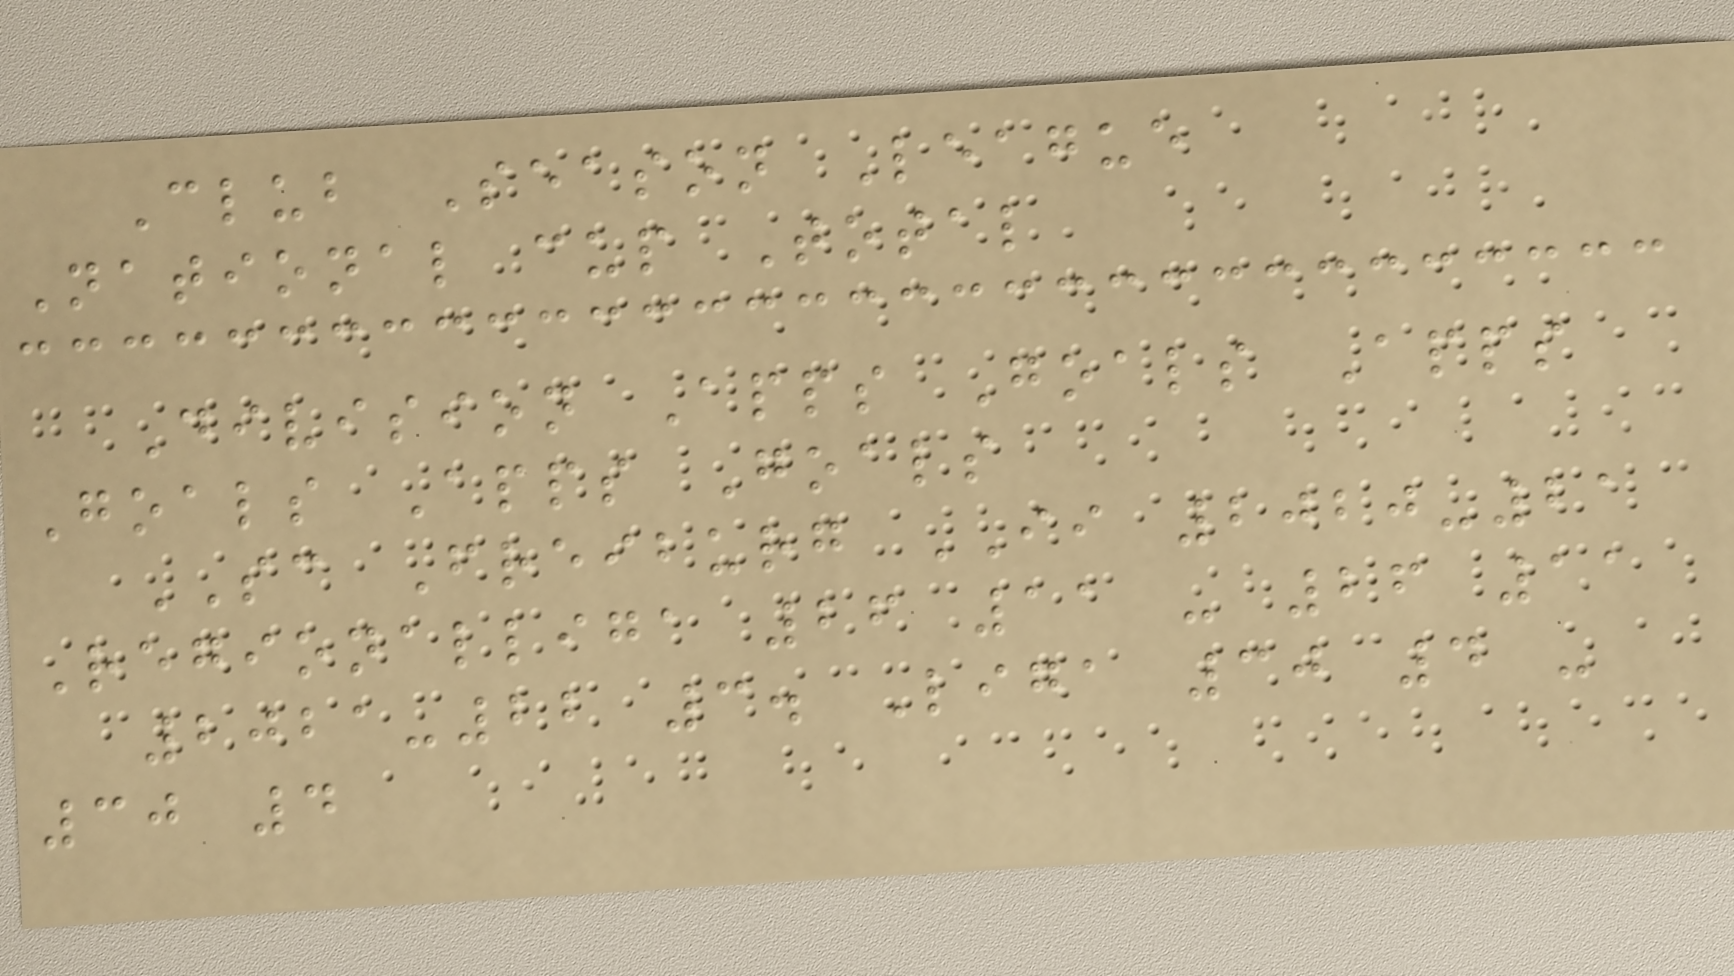Club Season League
National cup Total
Division Apps Goals Apps
Goals Apps Goals
SC Freiburg II 2020-21
Regionalliga 26 11 - 26 11
2021-22 3. Liga 30 4 -
30 4
